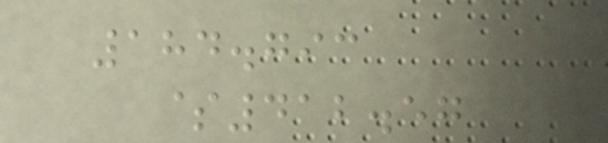184.793
$412.57
